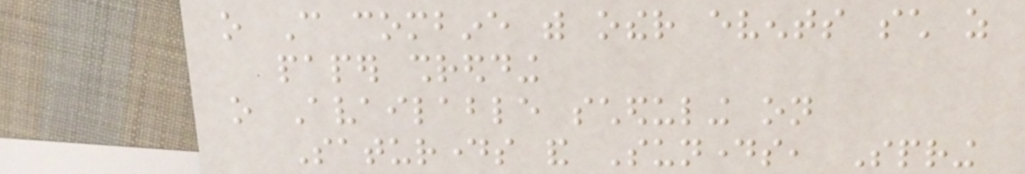o Can combine with other events such as
paper shredding
o Available scheduling on
Saturdays and Sundays, Spring
